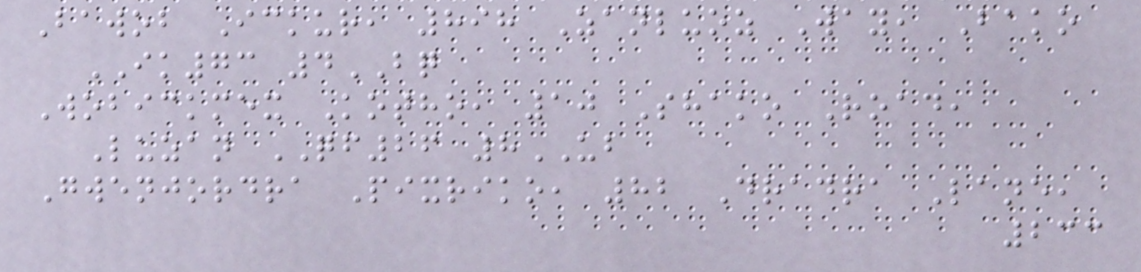Bawob Ickur, 898 Zanluoz Way, Bako
IK73 4BQ
Wobickmex Kotho, 10 Shako Road,
Luzan QF26 8UB
Gwenjordra Pixriko, 82 Dradra Lane,
233
